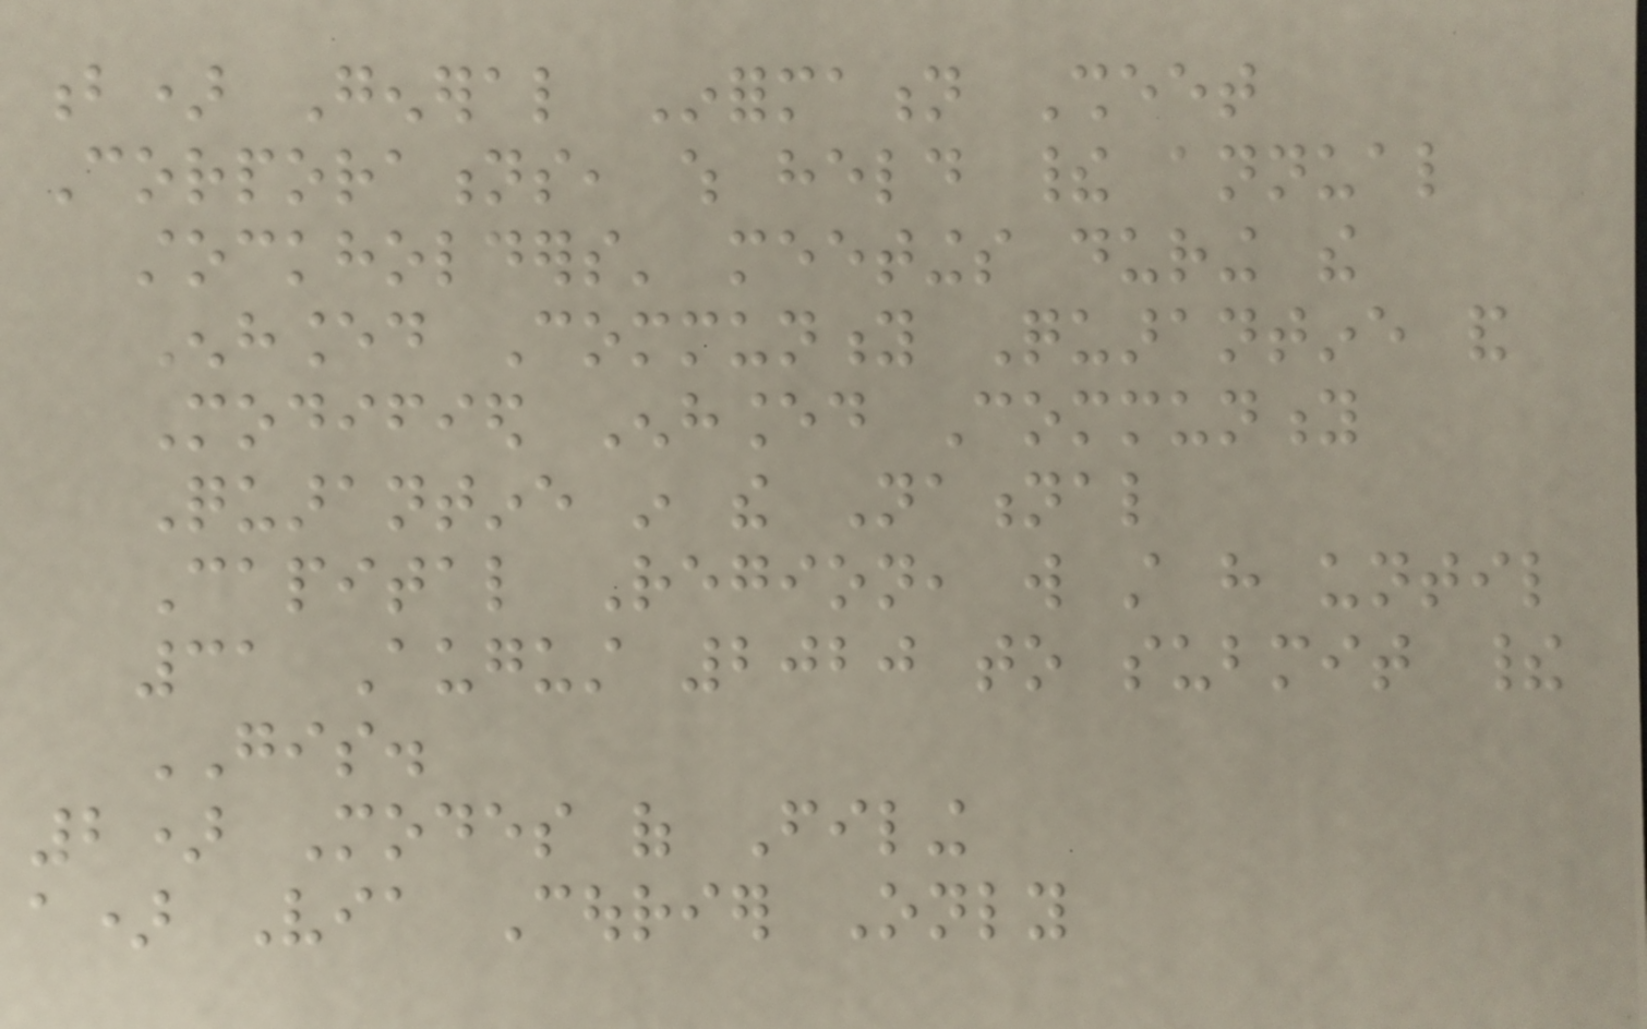b) General Information Sheet
Corporations, which held their annual
stockholders' meetings during the
Enhanced Community Quarantine and
Modified Enhanced Community
Quarantine in the National
Capital Region, will still have until
31 August 2020 to submit their
GIS.
2) Modes of Filing
a) Via Courier Only
